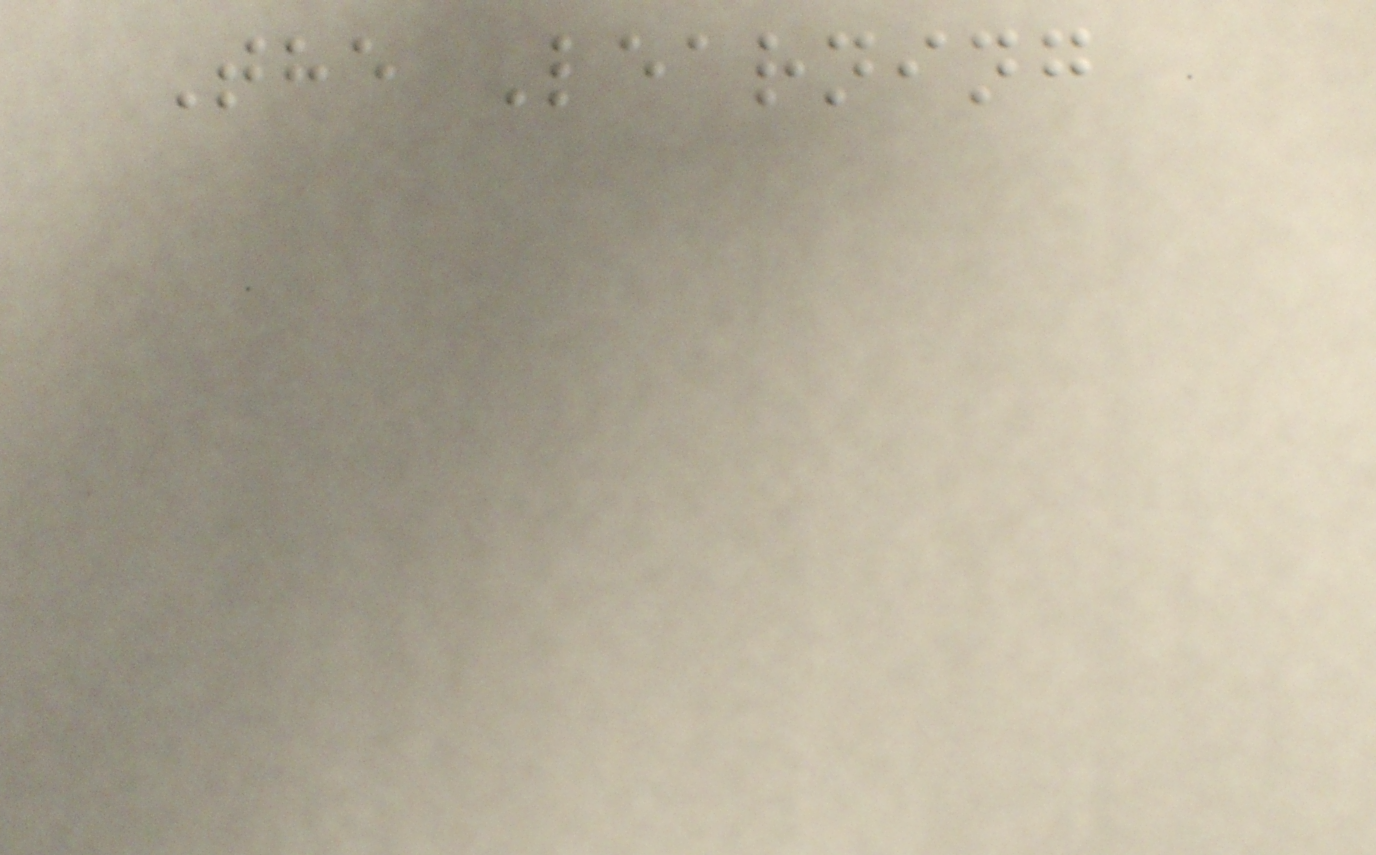The Learning
